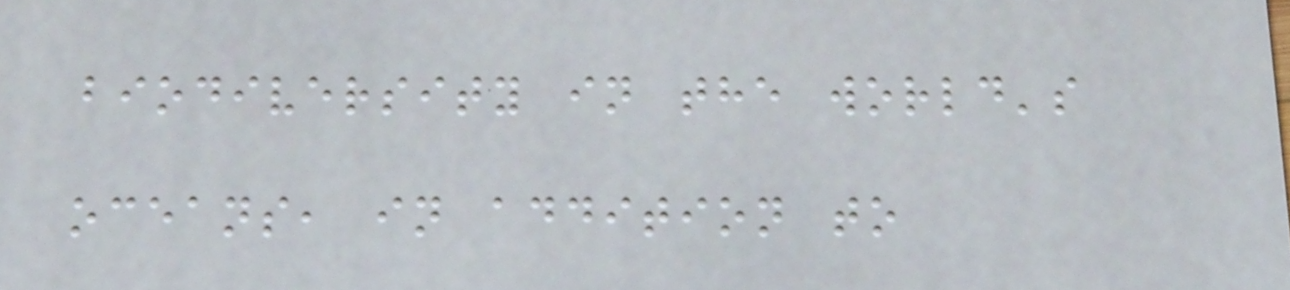biodiversity in the world's
oceans, in addition to
